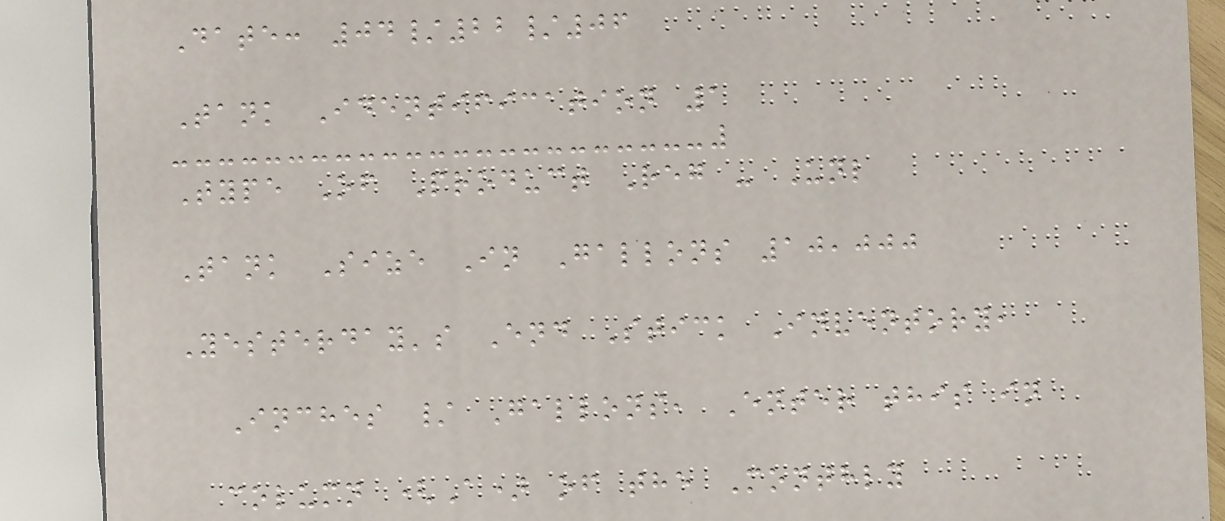Date: 04/22/06
Tank Identification 1
Type Of Product Reg - Unl
Tank Size In Gallons 10,000
Yesterday's End Stick Inventory,
Inches / Gallons, Enter this in
column (A) of the Monthly
